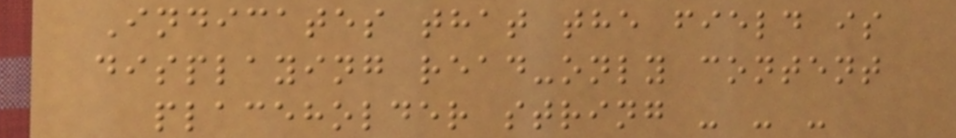Indicates that the field is
displaying read-only content
placeholder string - - -
